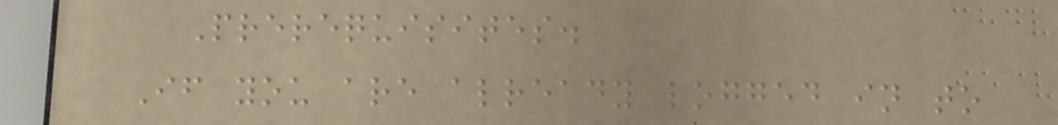Prerequisites.
If you are already logged in to
